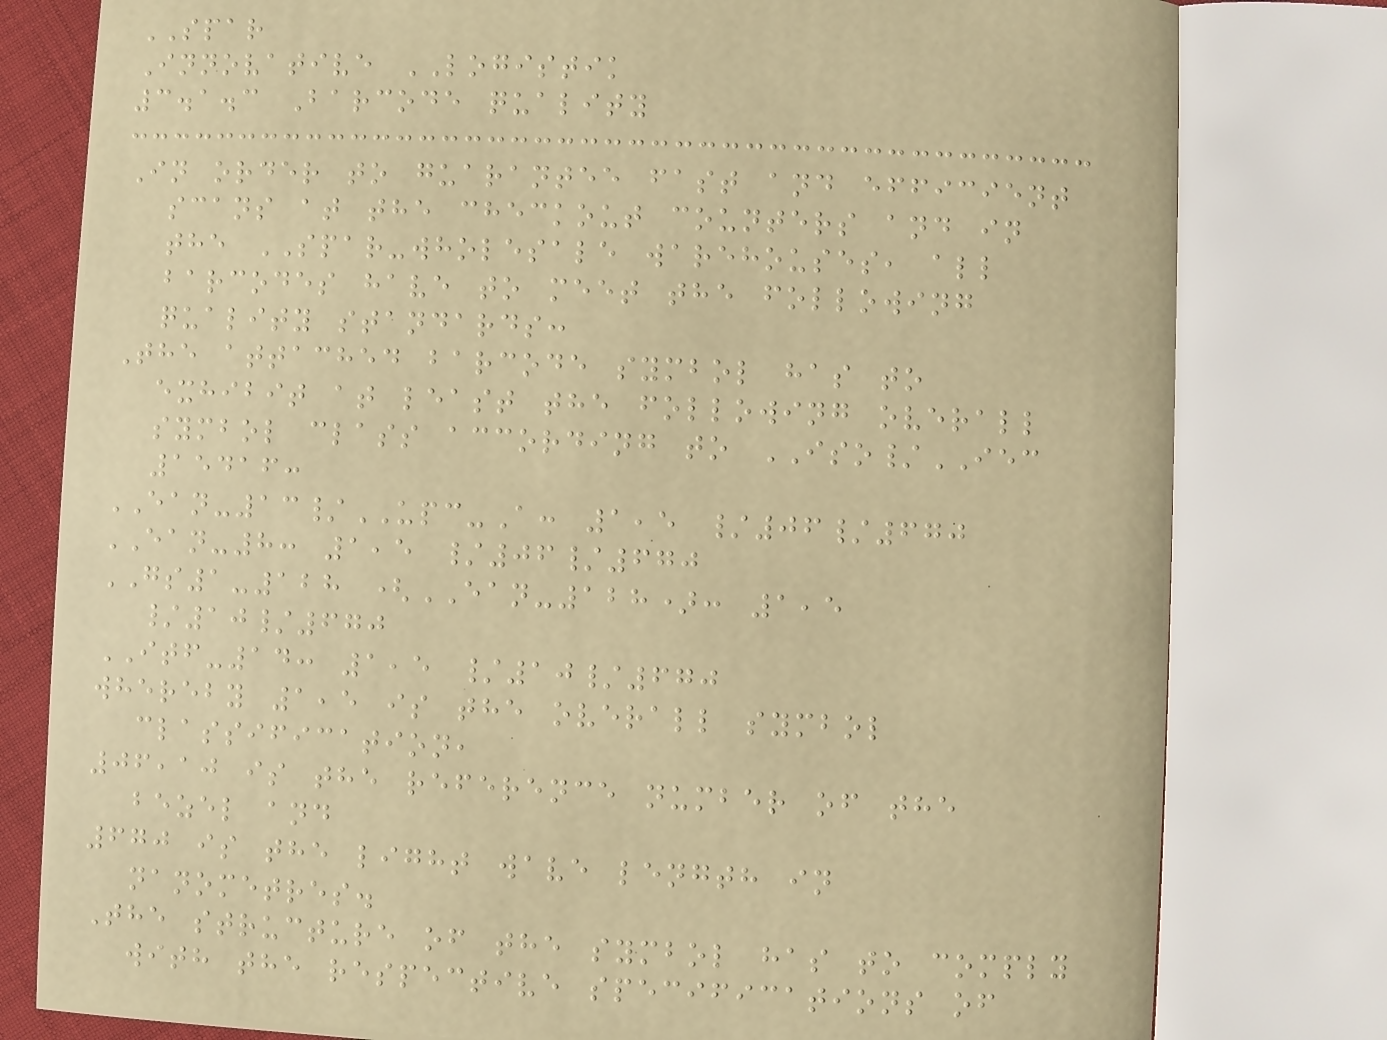SPAR
Innovative LOGISTIK
3.1.3 Barcode quality
In order to guarantee fast and efficient
scans at the checkout counters and in
the SPAR-wholesale warehouses, all
barcodes have to meet the following
quality standards:
The attached barcode symbol has to
exhibit at least the following overall
symbol class according to ISO/IEC
15416:
EAN-13/UPC-A: 1,5 /06/670
EAN-8: 1,5 /06/670
GS1-128 (EAN-128): 1,5
/10/670
ITF-14: 1,5 /10/670
whereby 1,5 is the overall symbol
classification,
06,10 is the reference number of the
bezel and
670 is the light wave length in
nanometres.
The structure of the symbol has to comply
with the respective specifications of
